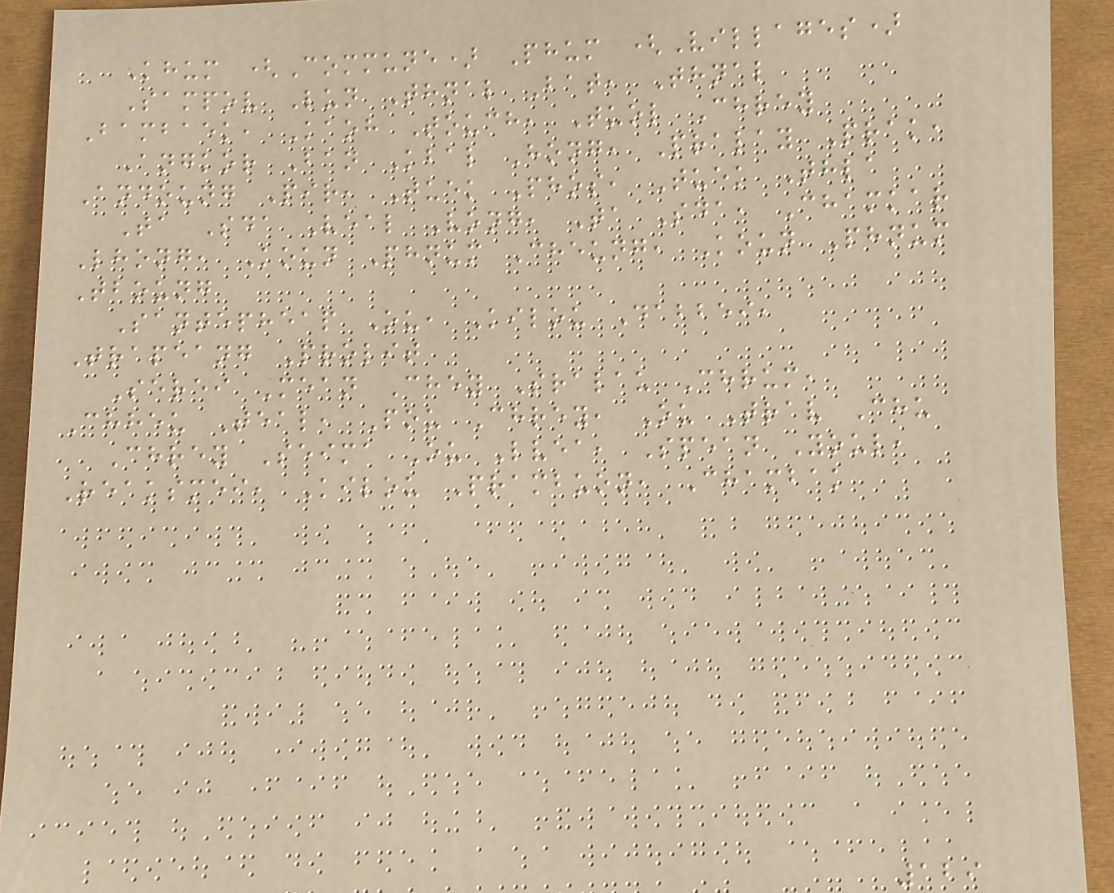Khum (Commune) Phum (Villages)
Sampov Lun Thnal Bat, Thnal
Bambaek, Kaoh Touch, Tuol Chrey
Angkor Ban Kbal Hong, Pralay Prak,
Andoung Pir, Tuek Phos, Tuek Thla
Ta Sda Veal Vong, Ta Sda, Chamkar
Lhong, Koun Phnum Cheung, Koun Phnum
Tboung
Santepheap Ou, Kilou Dabbei,
Trapeang Prolit
Serei Mean Chey Sralau Chrum,
Chheu Teal, Pou Chrey, Ou Trav Chu
Chrey Seima Ou Lvea, Spean Youl,
Reaksmei, Kilou Prambuon, Chambak
129
